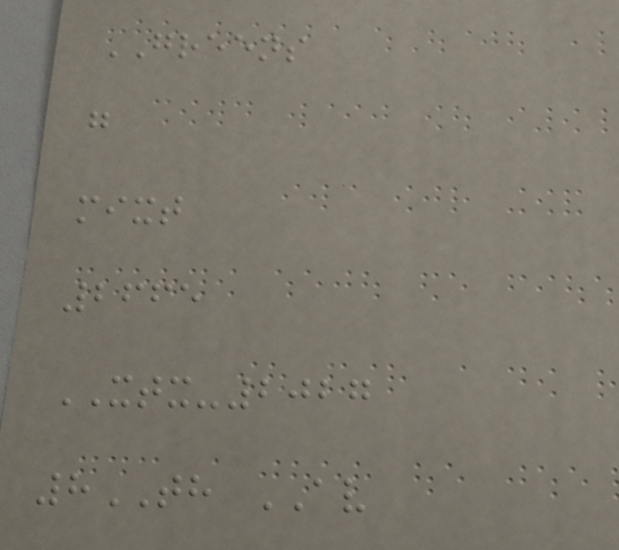GREENS
g
mixt
2665
XTX-2027
8TH AV
